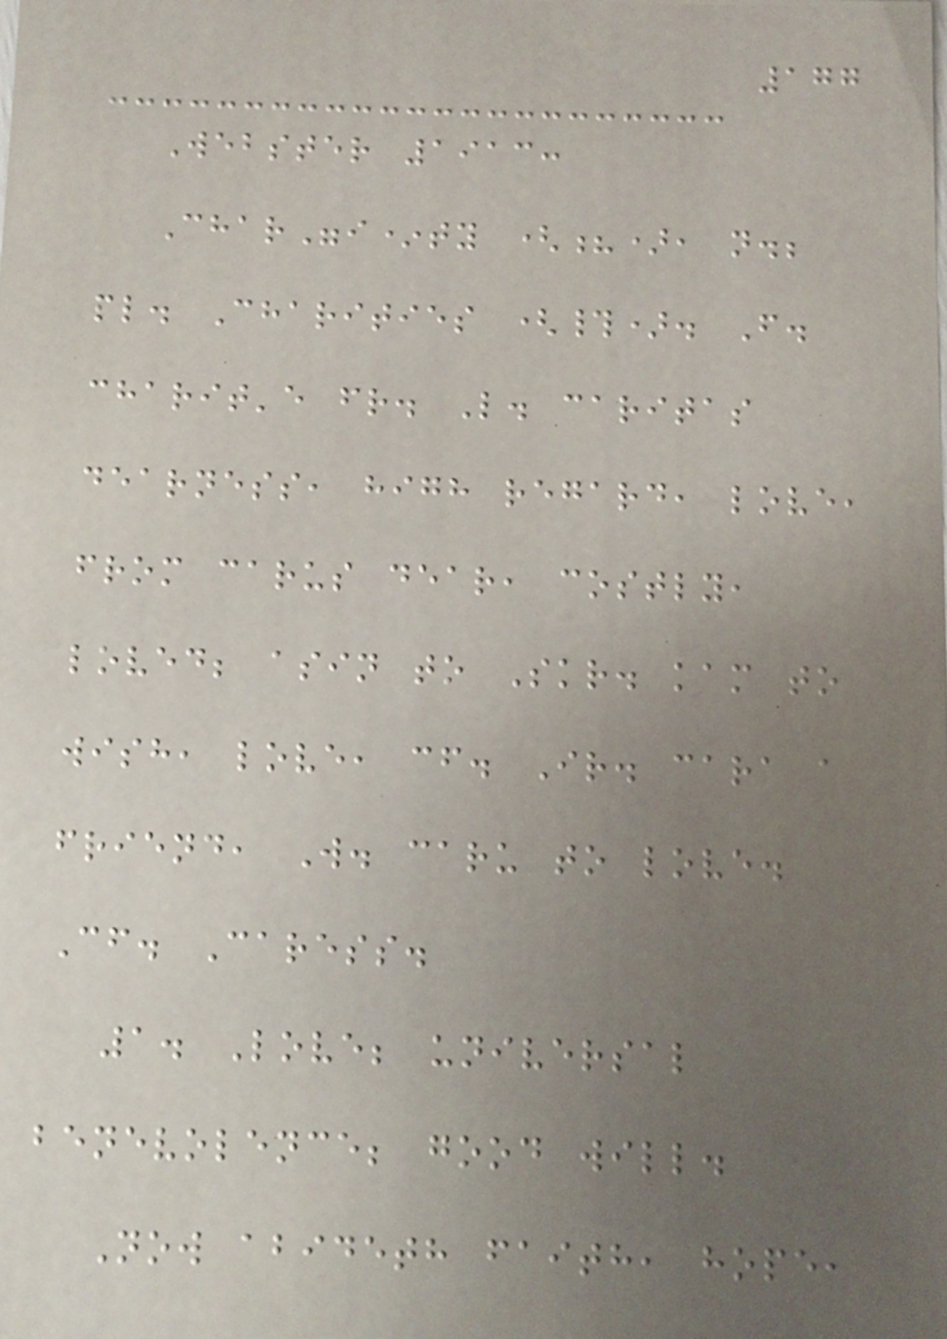177
Webster 1913:
Char"i*ty (?), n.;
pl. Charities (#). F.
charit'e fr. L. caritas
dearness, high regard, love,
from carus dear, costly,
loved; asin to Skr. kam to
wish, love, cf. Ir. cara a
friend, W. caru to love.
Cf. Caress.
1. Love; universal
benevolence; good will.
Now abideth faith, hope,
